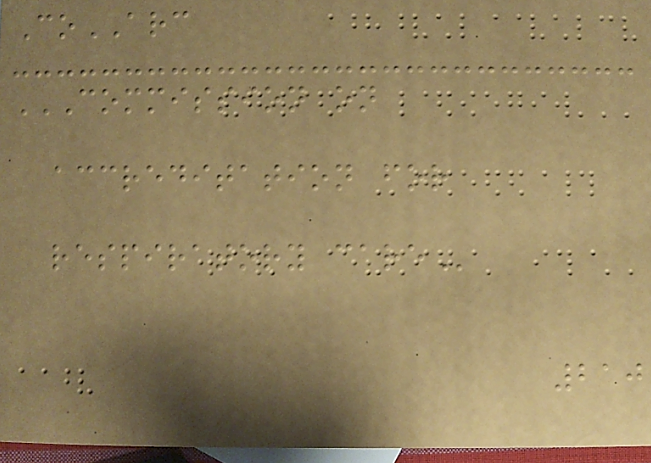CoARC
COMMISSION ON
ACCREDITATION FOR
RESPIRATORY CARE
210
